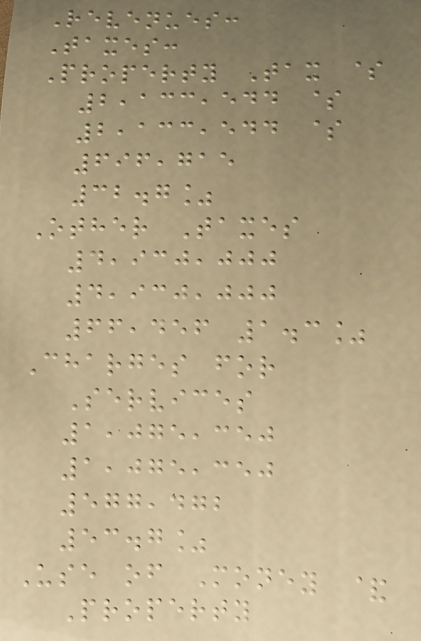Revenues:
Taxes:
Property Tax $
2,133,544 $
2,133,544 $
696,715
32.7%
Other Taxes
4,930,000
4,930,000
66,456 1.3%
Charges for
Services
1,075,350
1,075,350
577,472
53.7%
Use of Money &
Property
